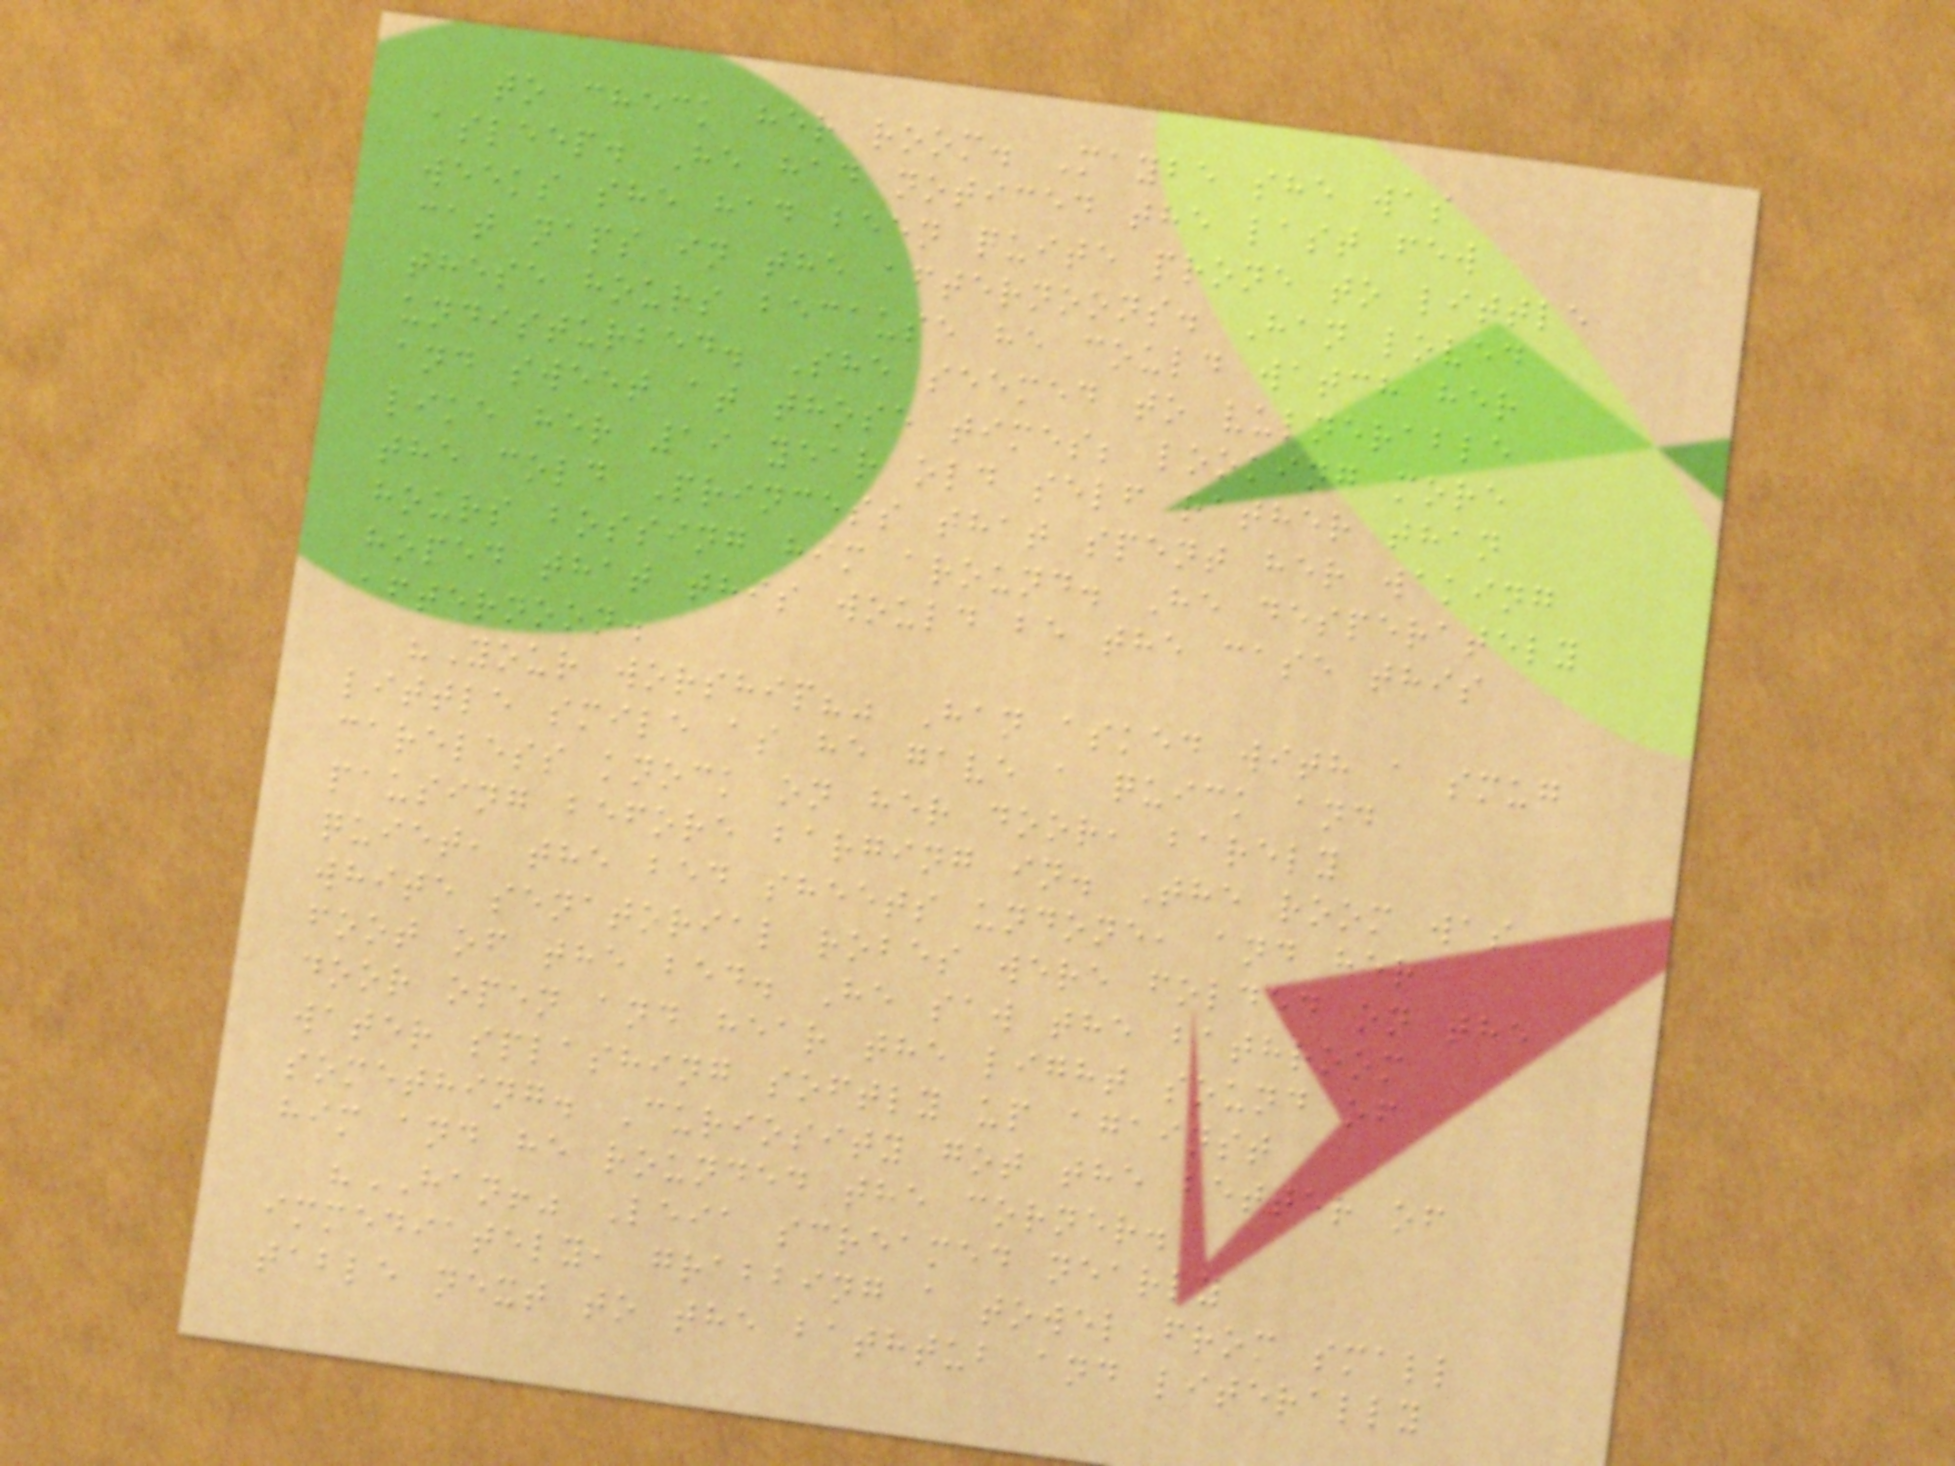to check her room. Maybe she was
asleep. He had noticed the last few
weeks she had been quite prone to little
cat naps in the afternoons. Han loved
these hours because he could watch her
undisturbed. She seemed to vulnerable
and sweet at those times; looking more
like her 19 year old self rather than
the cold Princess that spent her waking
hours bossing him around. He desperately
hoped that this would be the case this
afternoon.
"Your worship?" Han asked with a smug
little smile as he gave a quick and
careless knock on her door, barely
pausing before barging in. The room was
quiet, the bed sheets undone, and her
white senatorial robes were folded on the
foot of the bed. He saw the bathroom
door open and hear the light sound of
water splashing softly up against
something. Curiosity got the better of
him and he rounded the corner.
"HAN!" Leia screamed nearly
immediately, grabbing a towel from small
table next to the bathtub and literally
